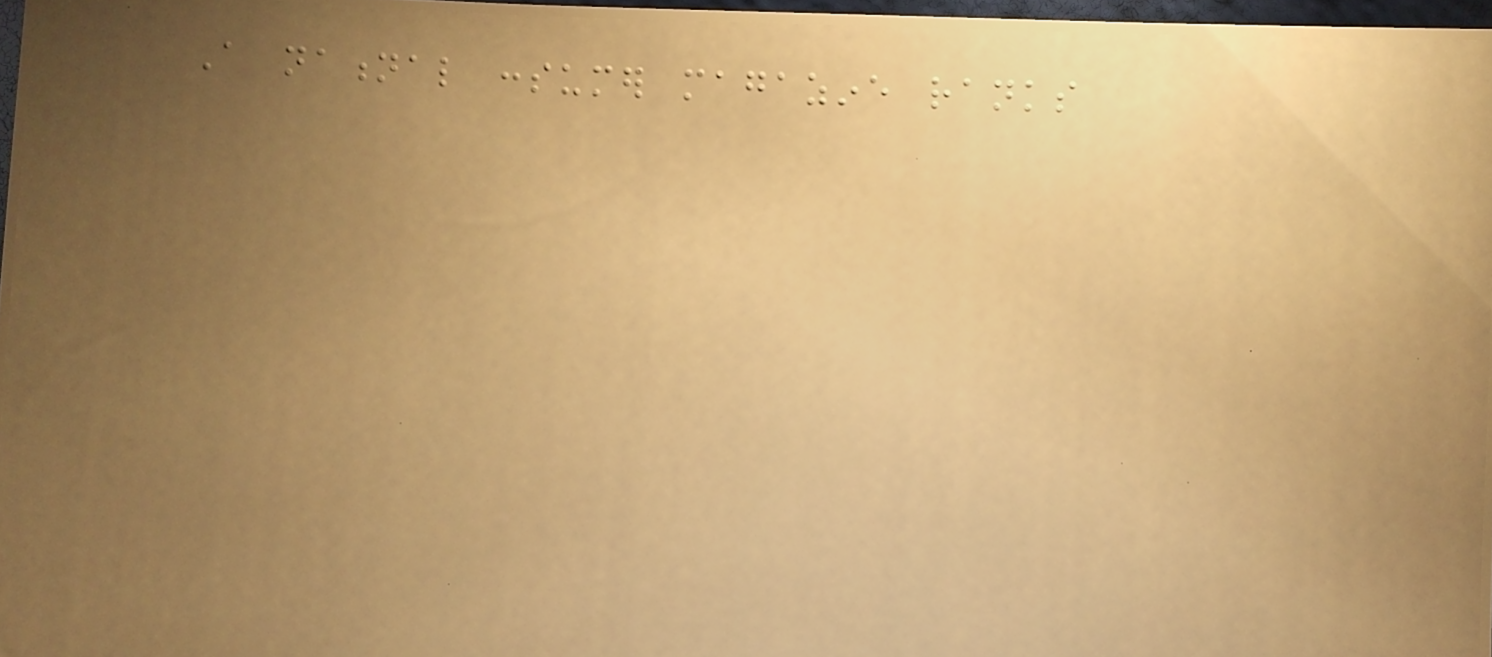A national consumer magazine ranks
